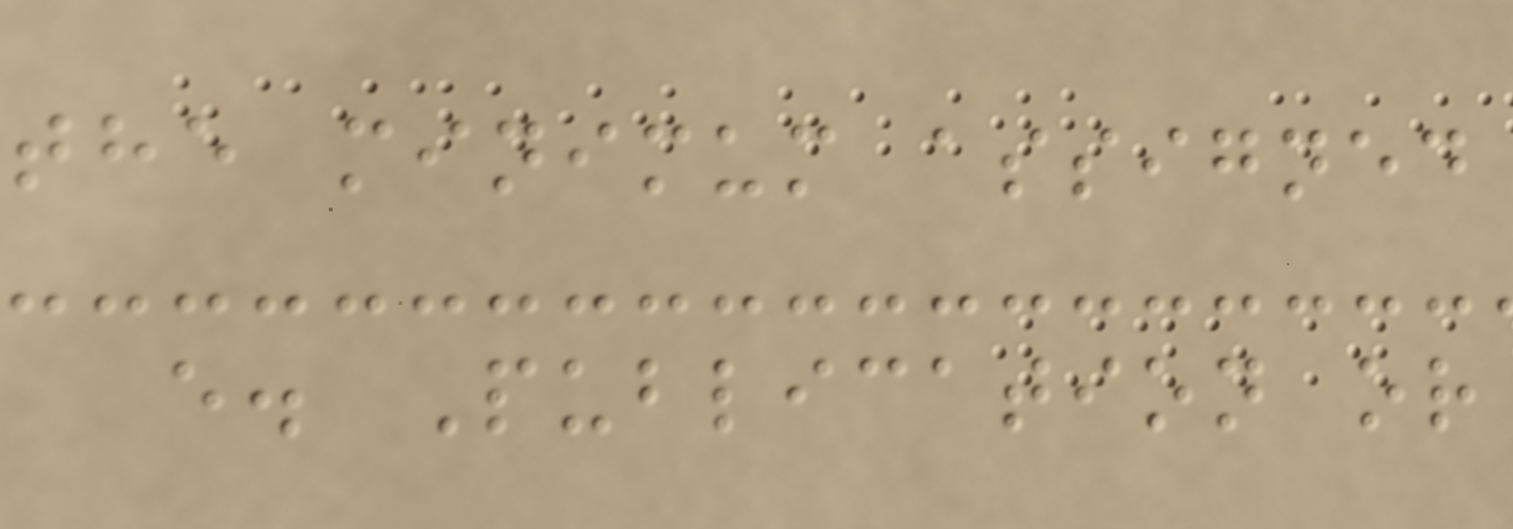the minimum assigned
e. Publication or
